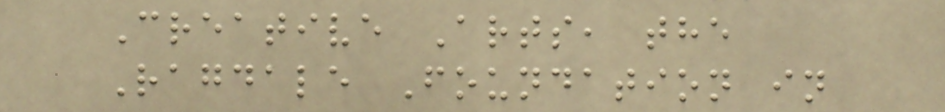Creative Arts, the
Ragdale Foundation in
